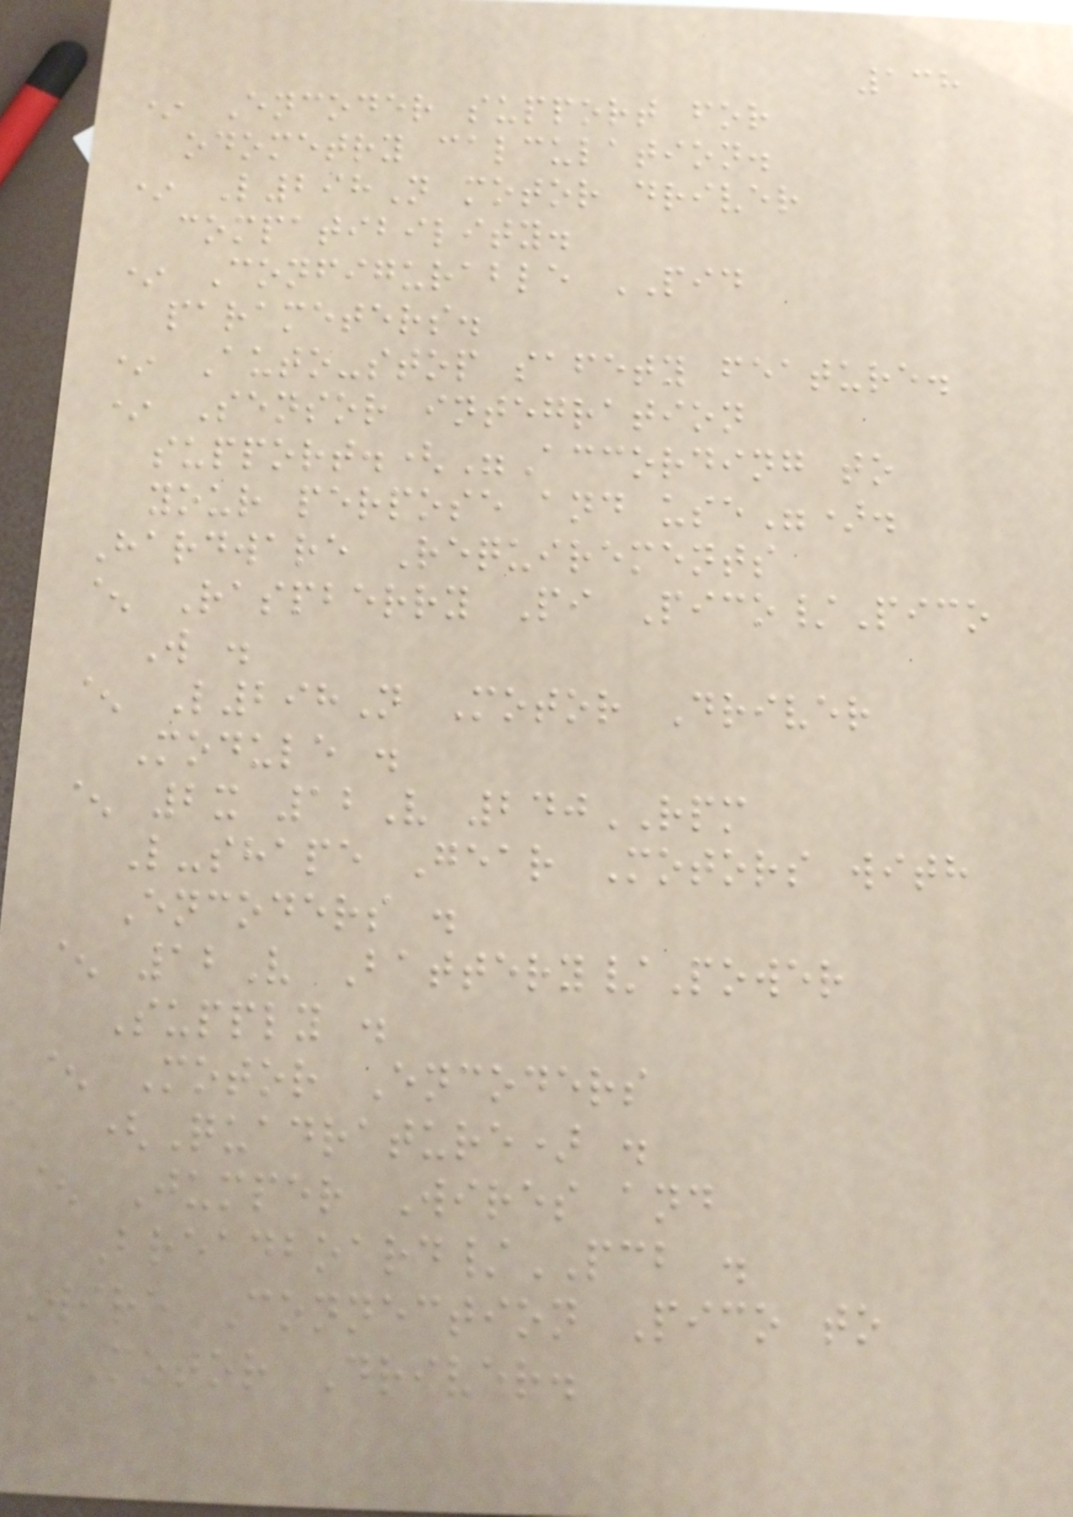138
* Encoder support for
odometry calculation.
* L298N motor driver
compatibility.
* Configurable PID
parameters.
* Auto-stop safety feature.
* Sensor integration
support.("According to
your perpose and use").
Hardware Requirements
^ Raspberry Pi Pico/Pico
W .
^ L298N Motor Driver
Module .
^ 2x 12V 240RPM
L-shape Gear Motors with
Encoders .
^ 12V Battery/Power
Supply .
^ Motor Encoders
(Quadrature) .
^ Jumper Wires and
Breadboard/PCB .
Wire Connection Pico to
Motor Driver.
